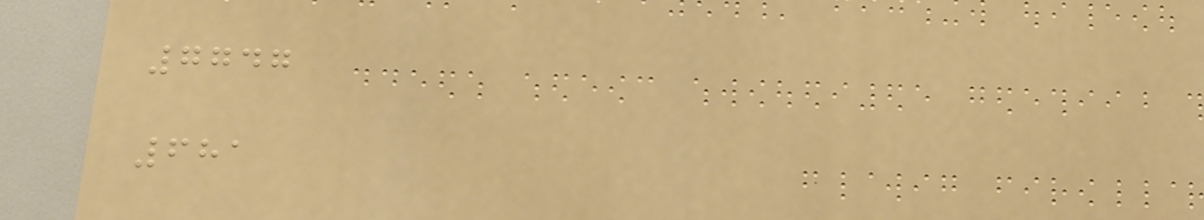7747
681
